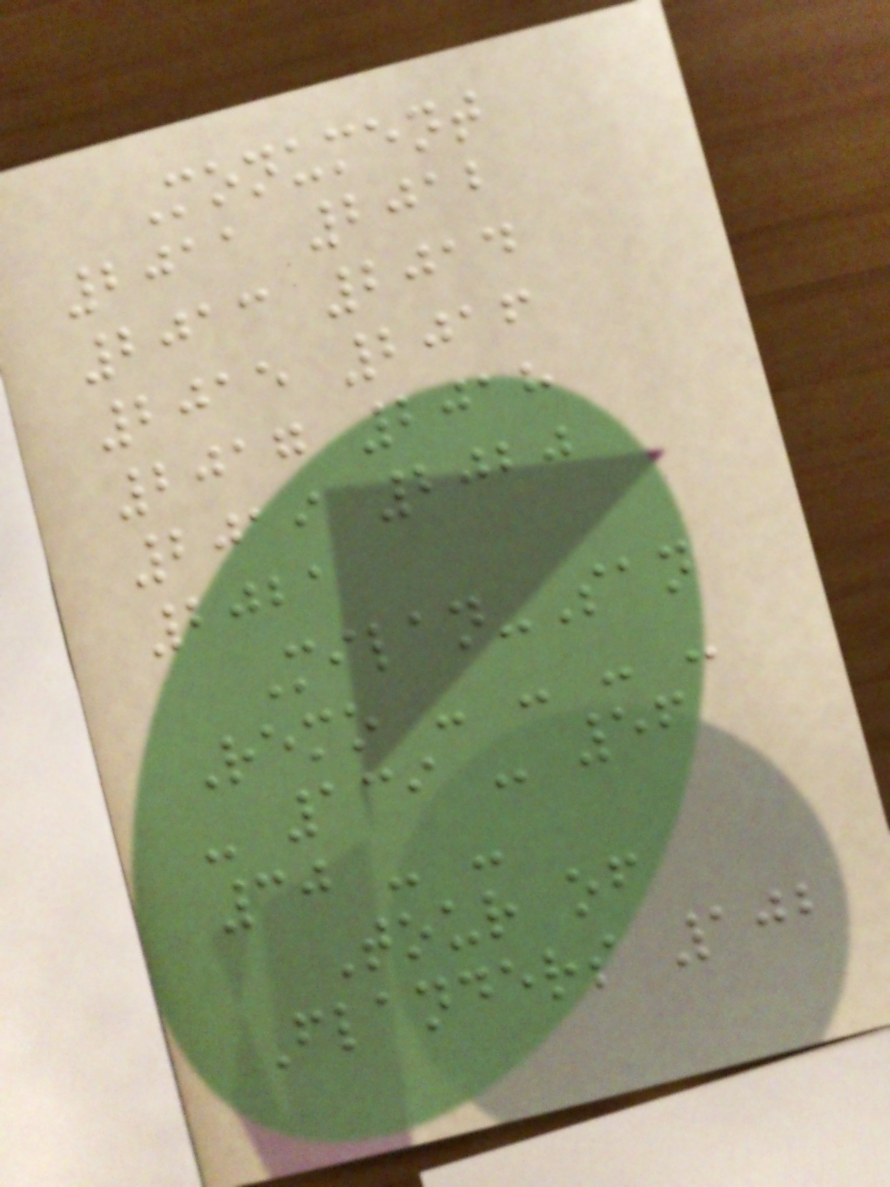Monument
2011 2012
2013 2014
2015 2016
2017 2018
2019 2020
2021
Milan-San
Remo - - - -
- 139 - 56
30 - -
Tour of
Flanders 102
